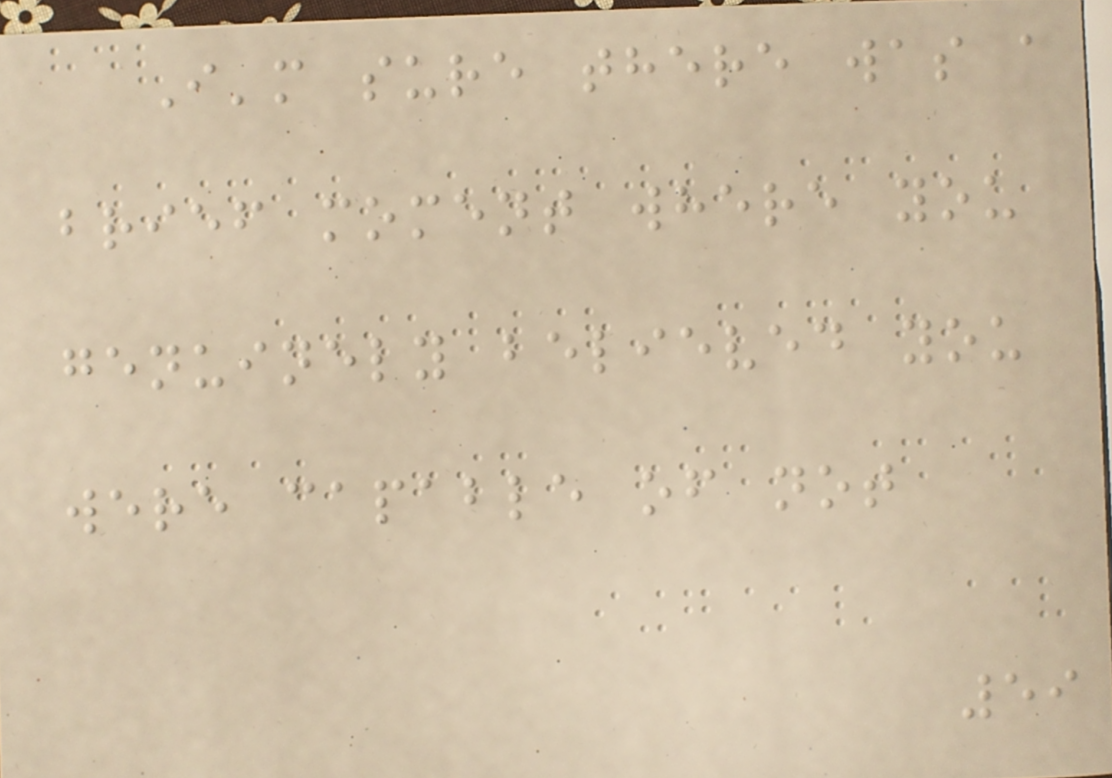I'm sure there was a
brief moment where you
genuinely believed you
were capable of not
59
